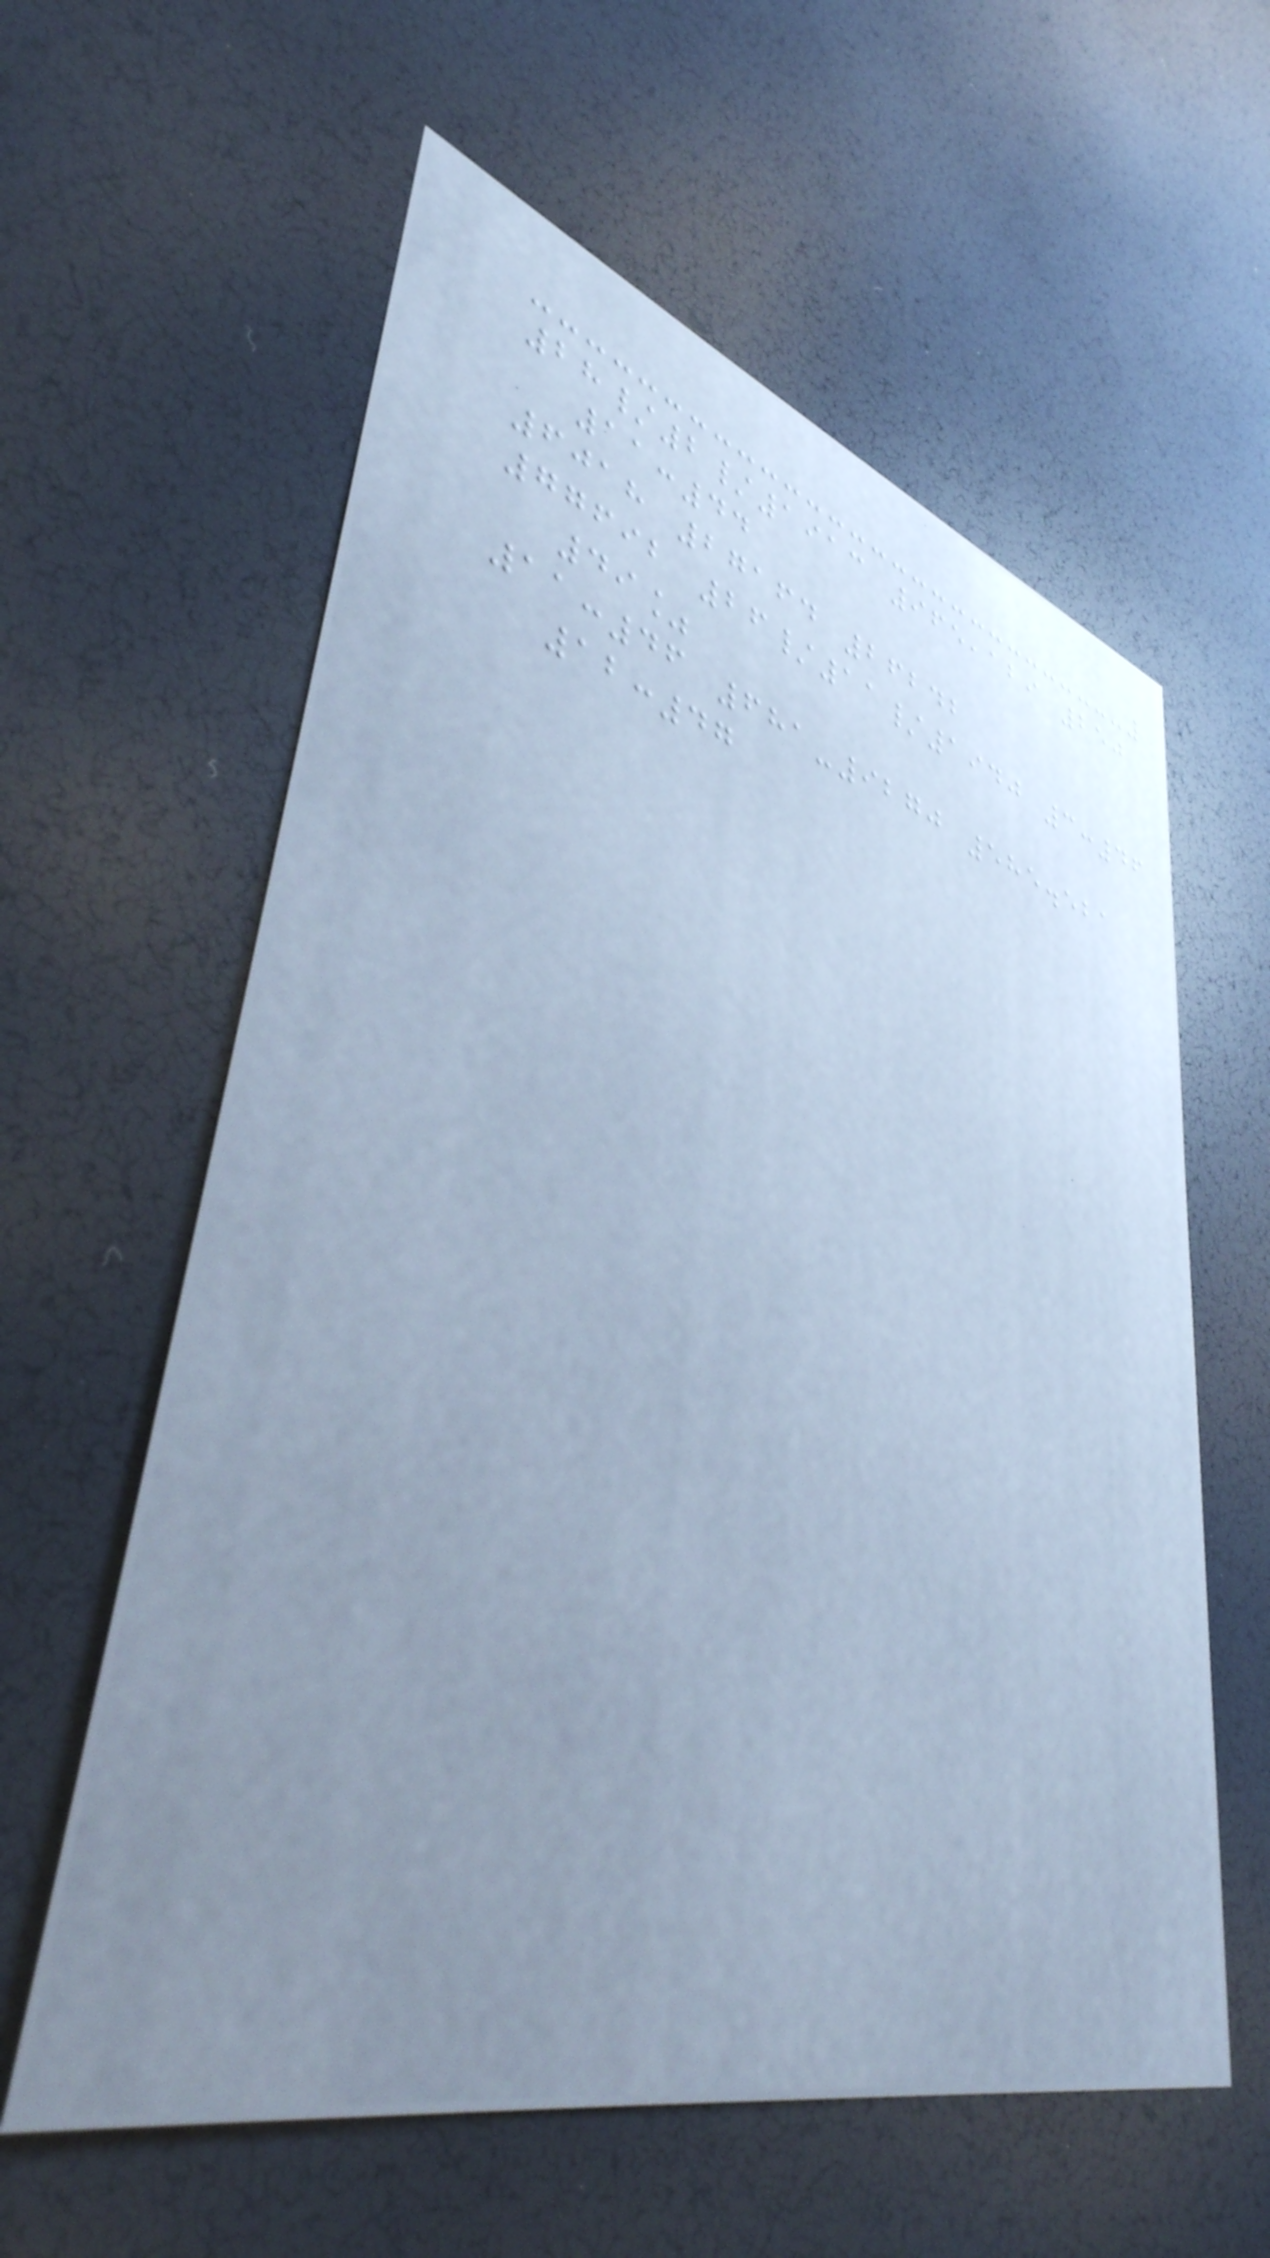28/2/1913 965,129 250
11:44
6018 27164 26242
77692 26/11/1940 3:46
49%
11:46 681-9270 585.521
12:47
